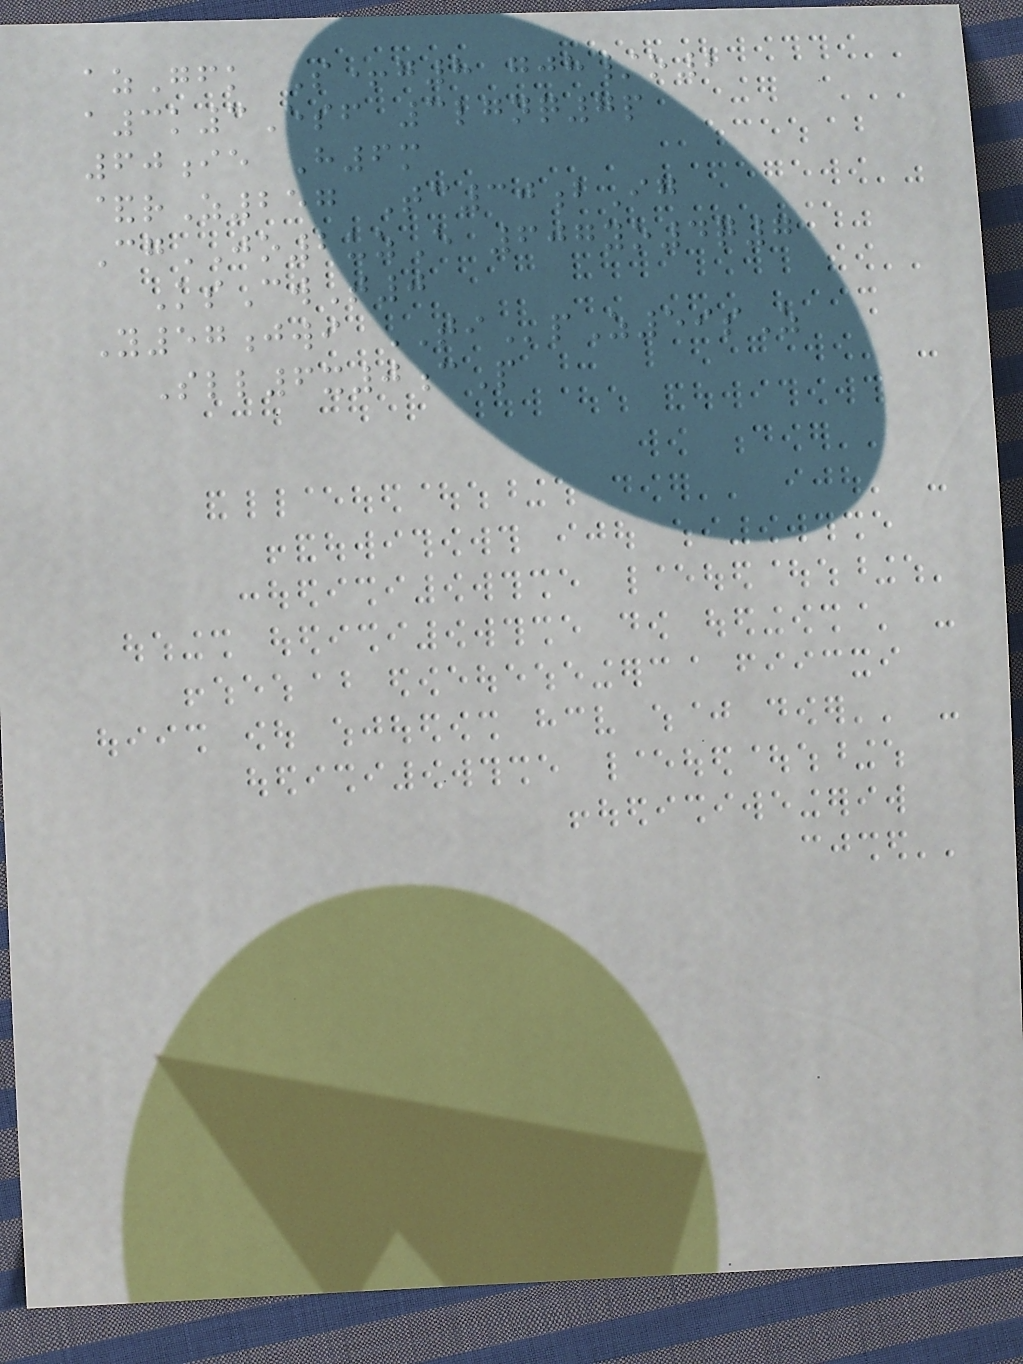azGfk S+g8 gjh/o2
a3k3Esf 3lgnq7p
60ie H6m
&rZ257 Tc30bIg
CgJO2uzE 607yo4q7
KsCwT0
Y57jwi TIpZ59sZ
Sll6x0cP
